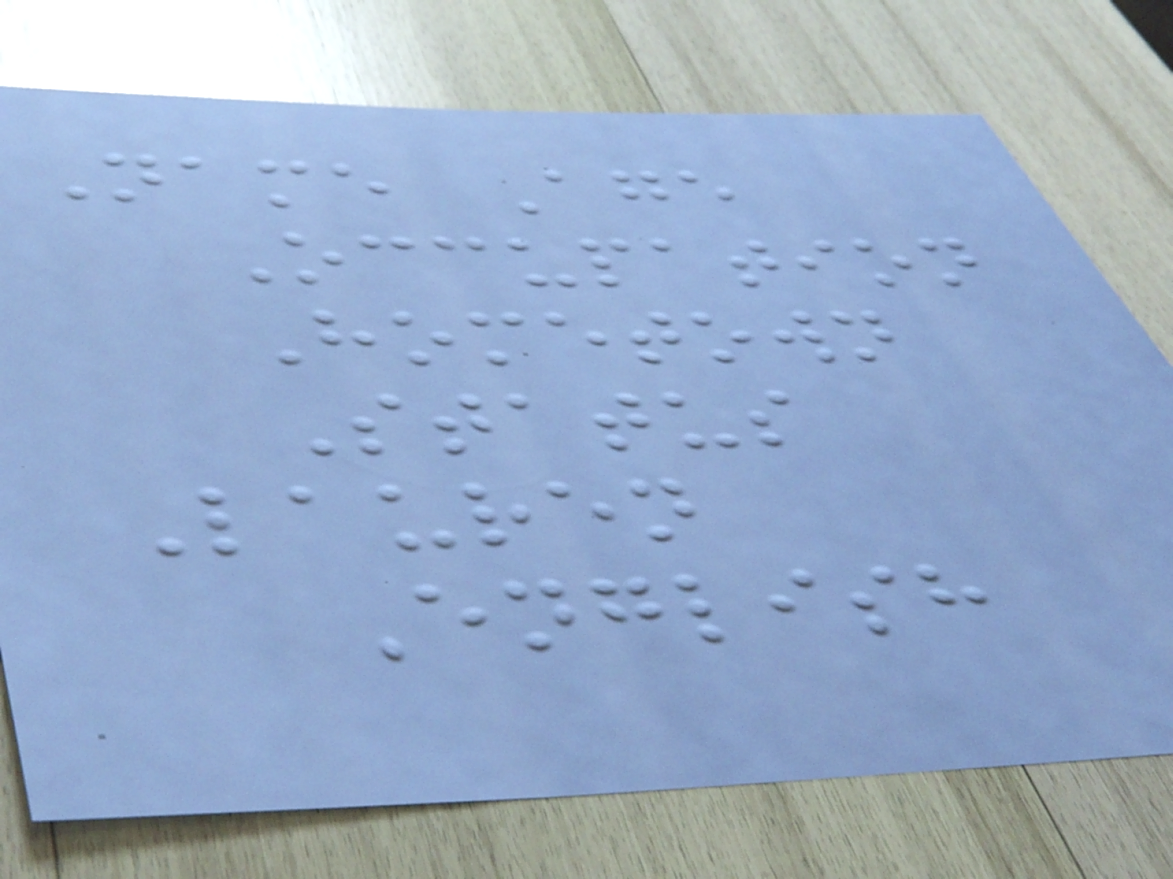Name Age
Occupation
Hometown
Status
Lauren
English
